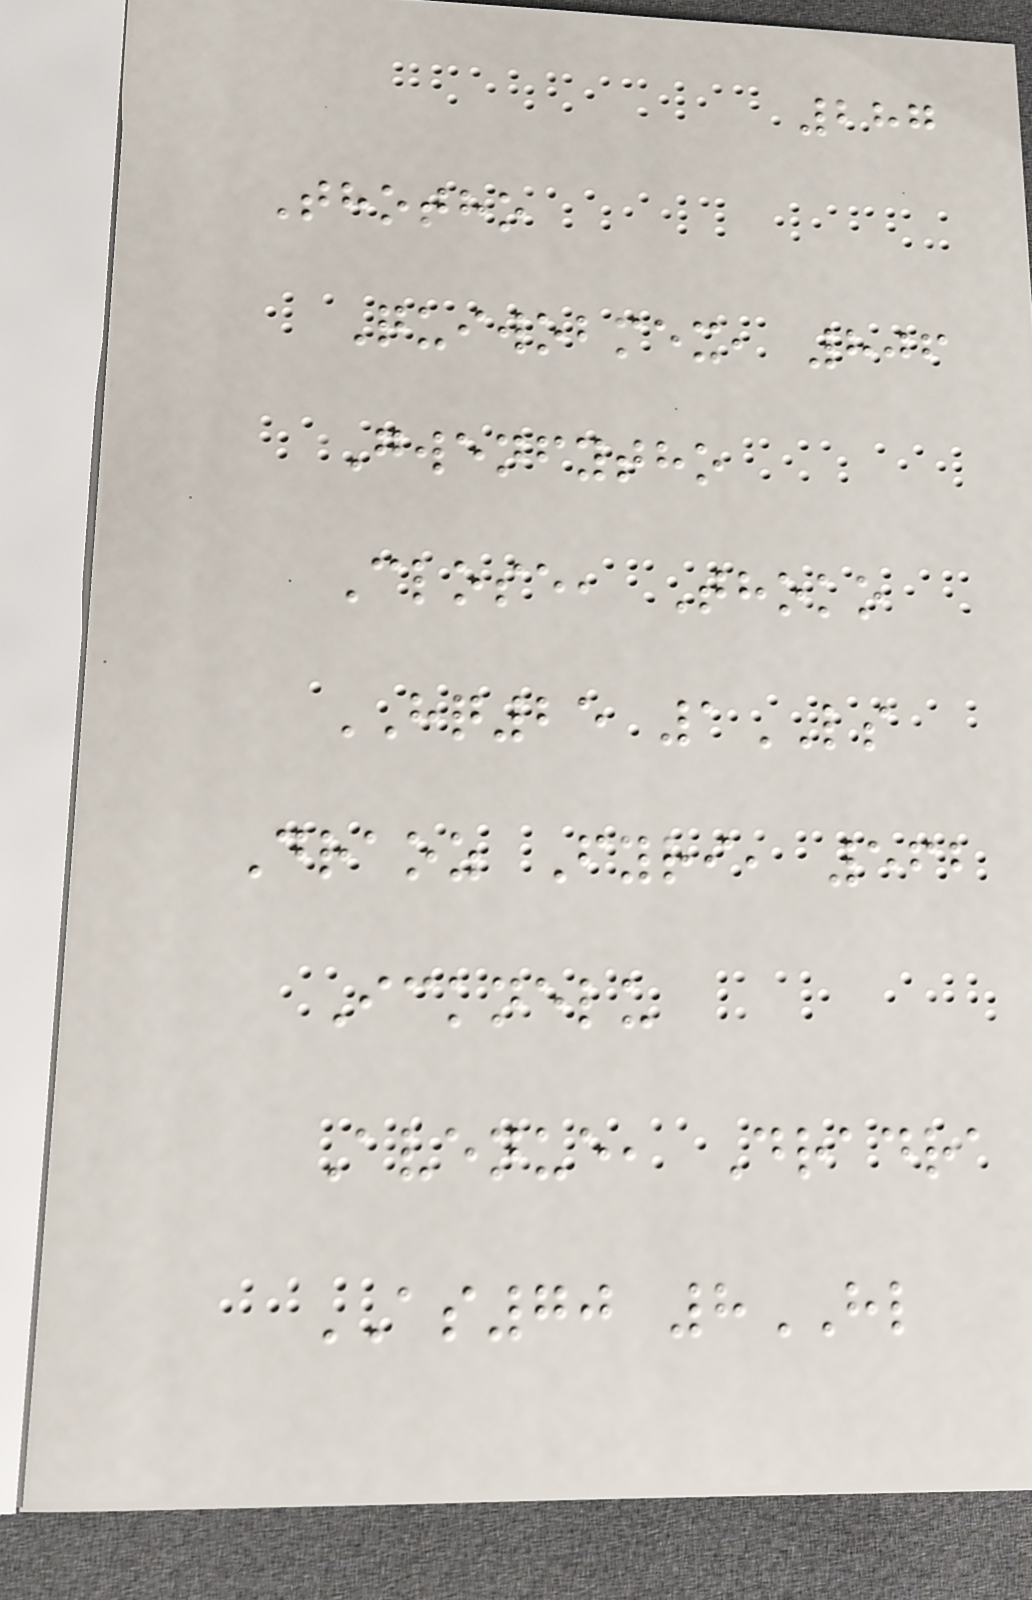287
Thotho
Quiwobmex, 806
Gwenfytho
Close, Thoko
HQ25 1LS
Draoz Fyri, 562
Icknelu
Avenue, Dradra
AS70 8HL
